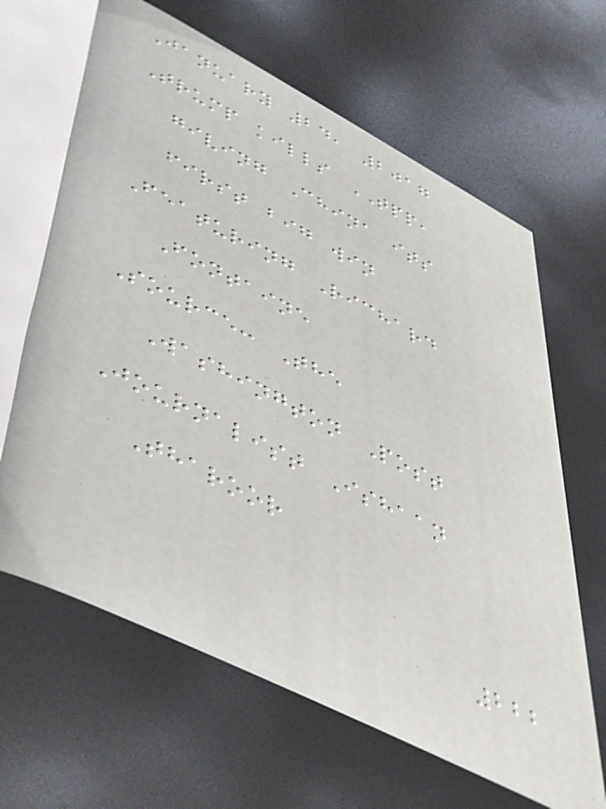January 24, 2017
Trump kills TPP,
giving China its
first big win
Featuring Richard
Fontaine
Source: The
Washington Post
Journalist Ishaan
Tharoor
222
